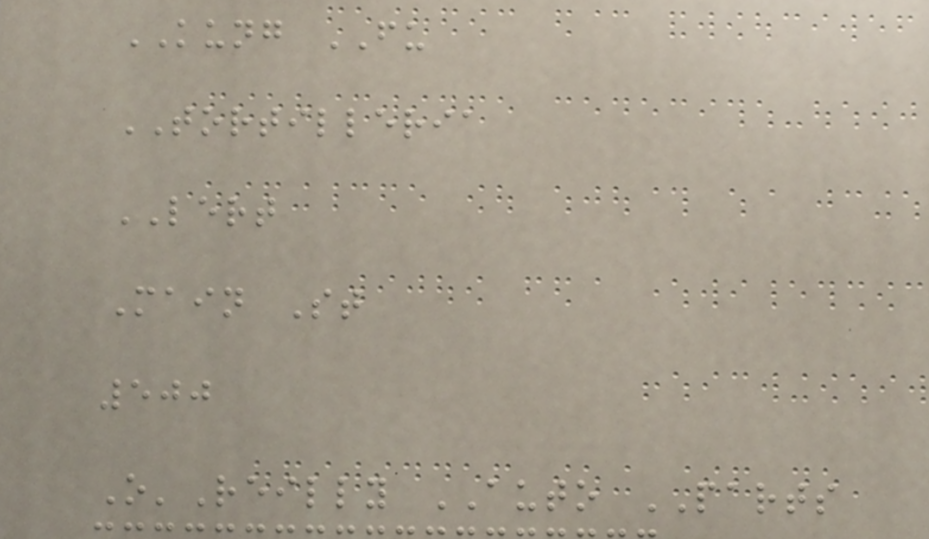KUNG FU
TORTILLERIA
LERT
Main St
500
O'Reilly AUTO PARTS
